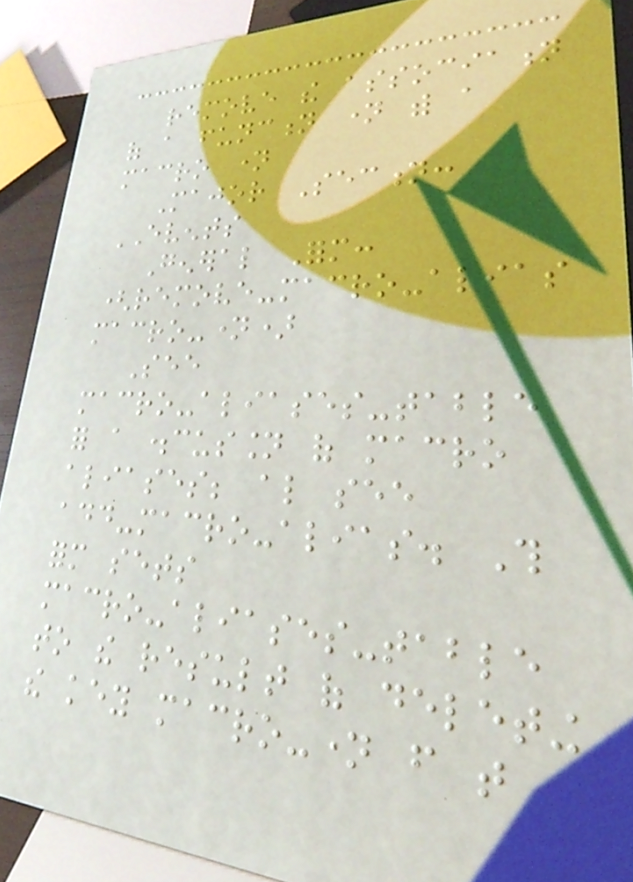remove the association
of a function name with a
macro name
Major Section:
EVENTS
General Form:
(remove-macro-alias
macro-name)
See
macro-aliases-table
for a discussion of macro
aliases; also see
add-macro-alias. This
form sets
macro-aliases-table
to the result of deleting
the key macro-name from that
